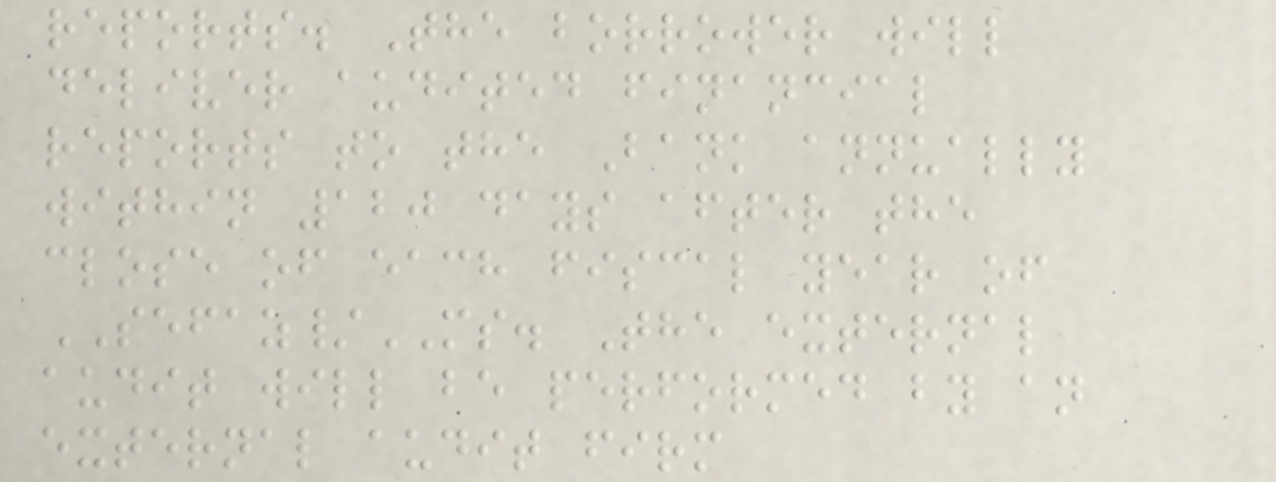reports. The borrower will
deliver audited financial
reports to the Bank annually
within 120 days after the
close of each fiscal year of
SEFAZ/MS. The external
audit will be performed by an
external audit firm
